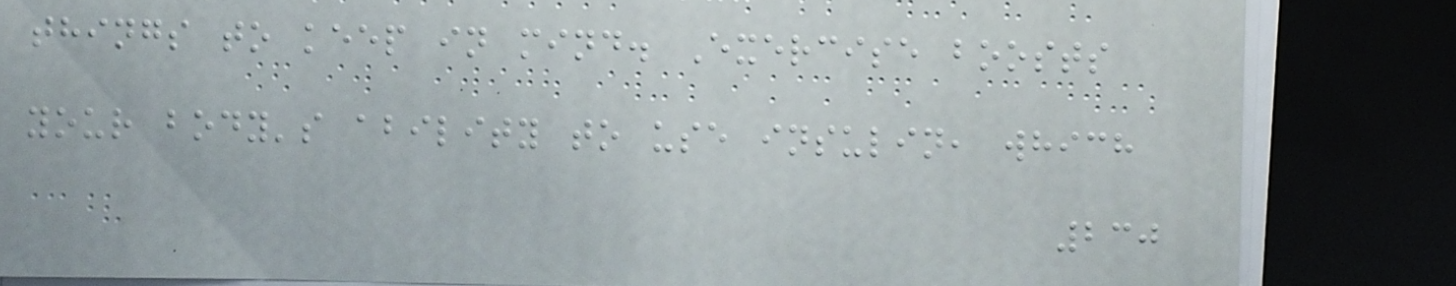things to keep in mind. Exercise boosts
your body's ability to use insulin, which
230
